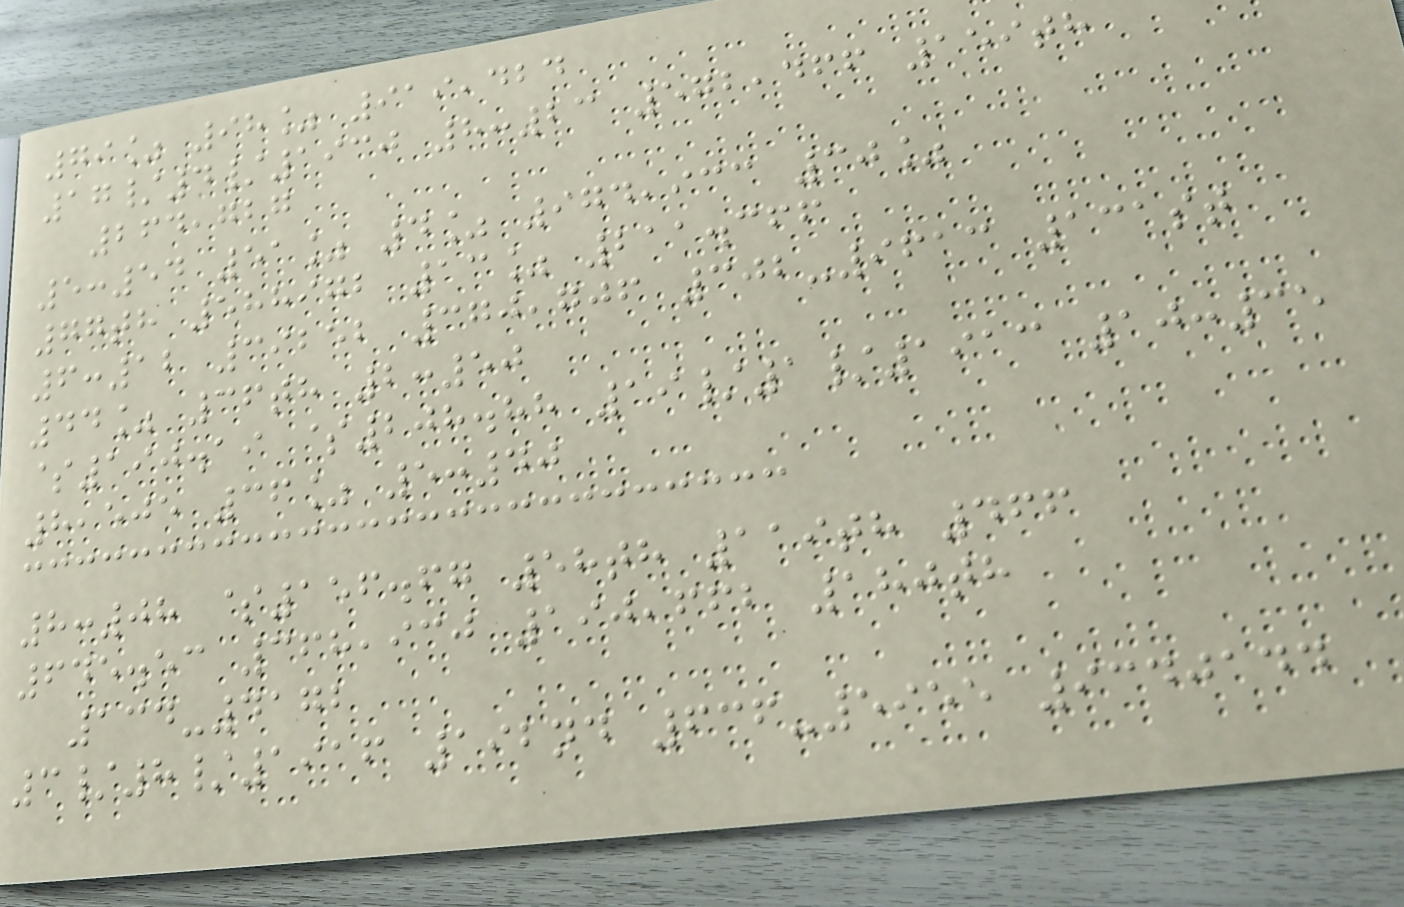79% 98% 919,424
17/4/1930 8:23 572,466 159th
264,727
5:54 51% 4% 974,933 30%
77th 588972 13% 211.366
6:12 39252 370,706 302-9613 131st
44% 36th 2:50
$190.19 $208.88 19/1/1913 10:35
8,505 36% 5:40
8:08 $156.67 58th 119th 466
645.53 368,930 190,662 180th
134-4172
3/8/1916 192nd 636-5955 9340144
